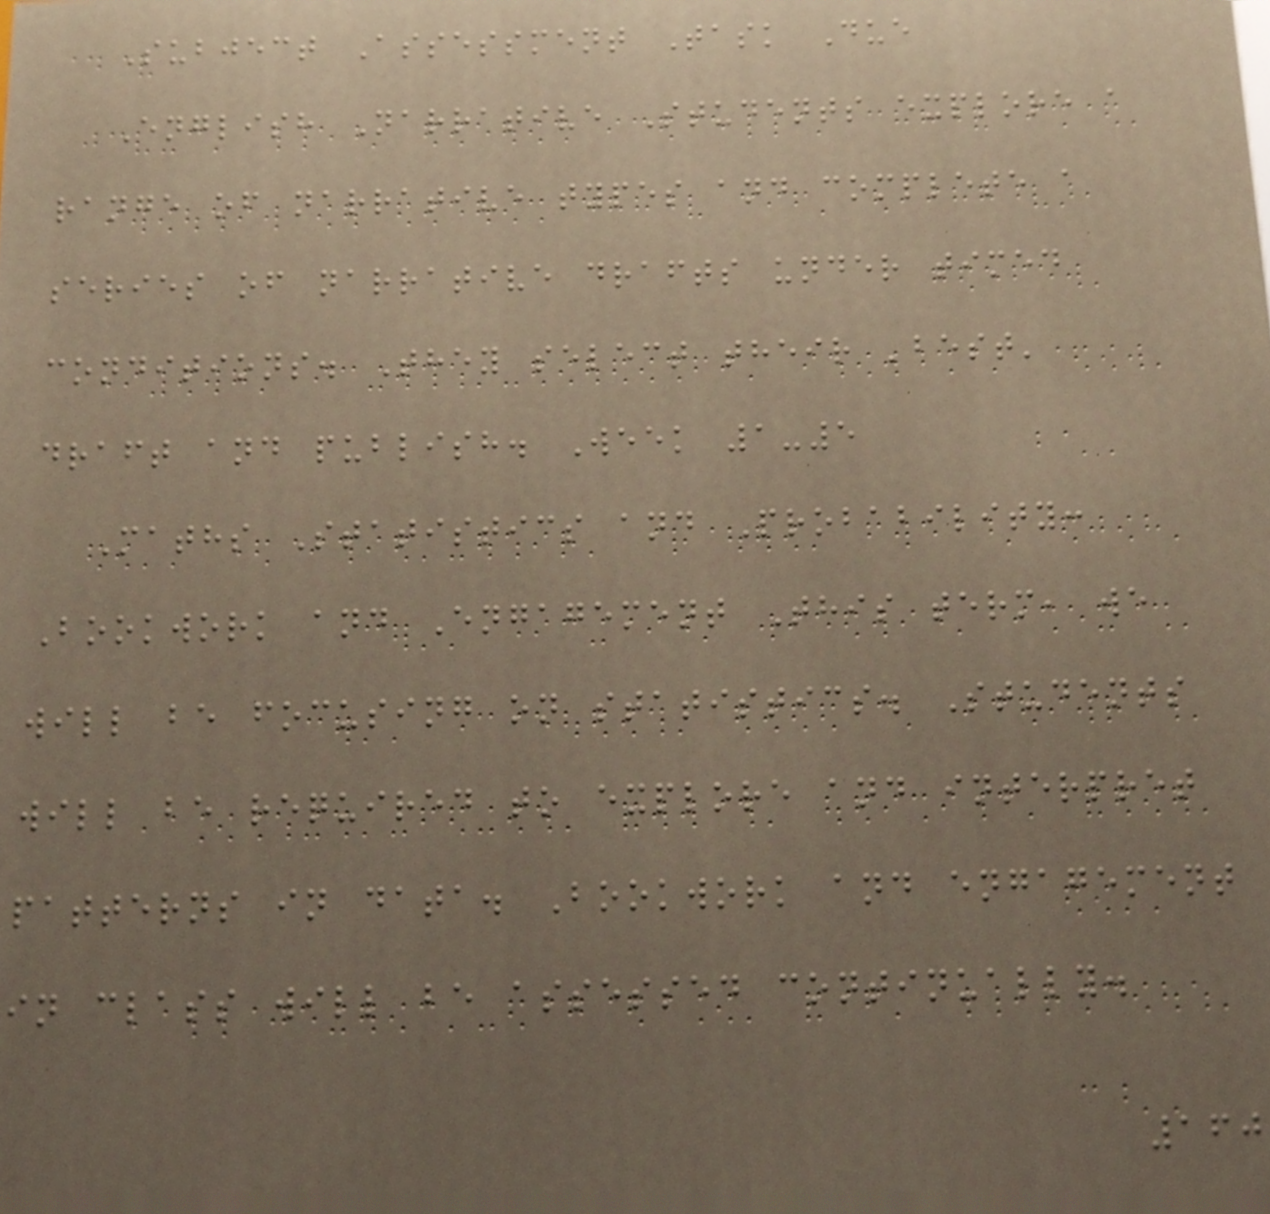Subject Assessment Task Due
English Narrative Students explore a
range of narrative types and complete a
series of narrative drafts under timed
conditions. They select their 'best'
draft and publish. Week 1-5
Maths Statistics and Probability:
Bookwork and Engagement This term, we
will be focusing on statistics. Students
will be required to explore and interpret
patterns in data. Bookwork and engagement
in class will be assessed continually.
160
